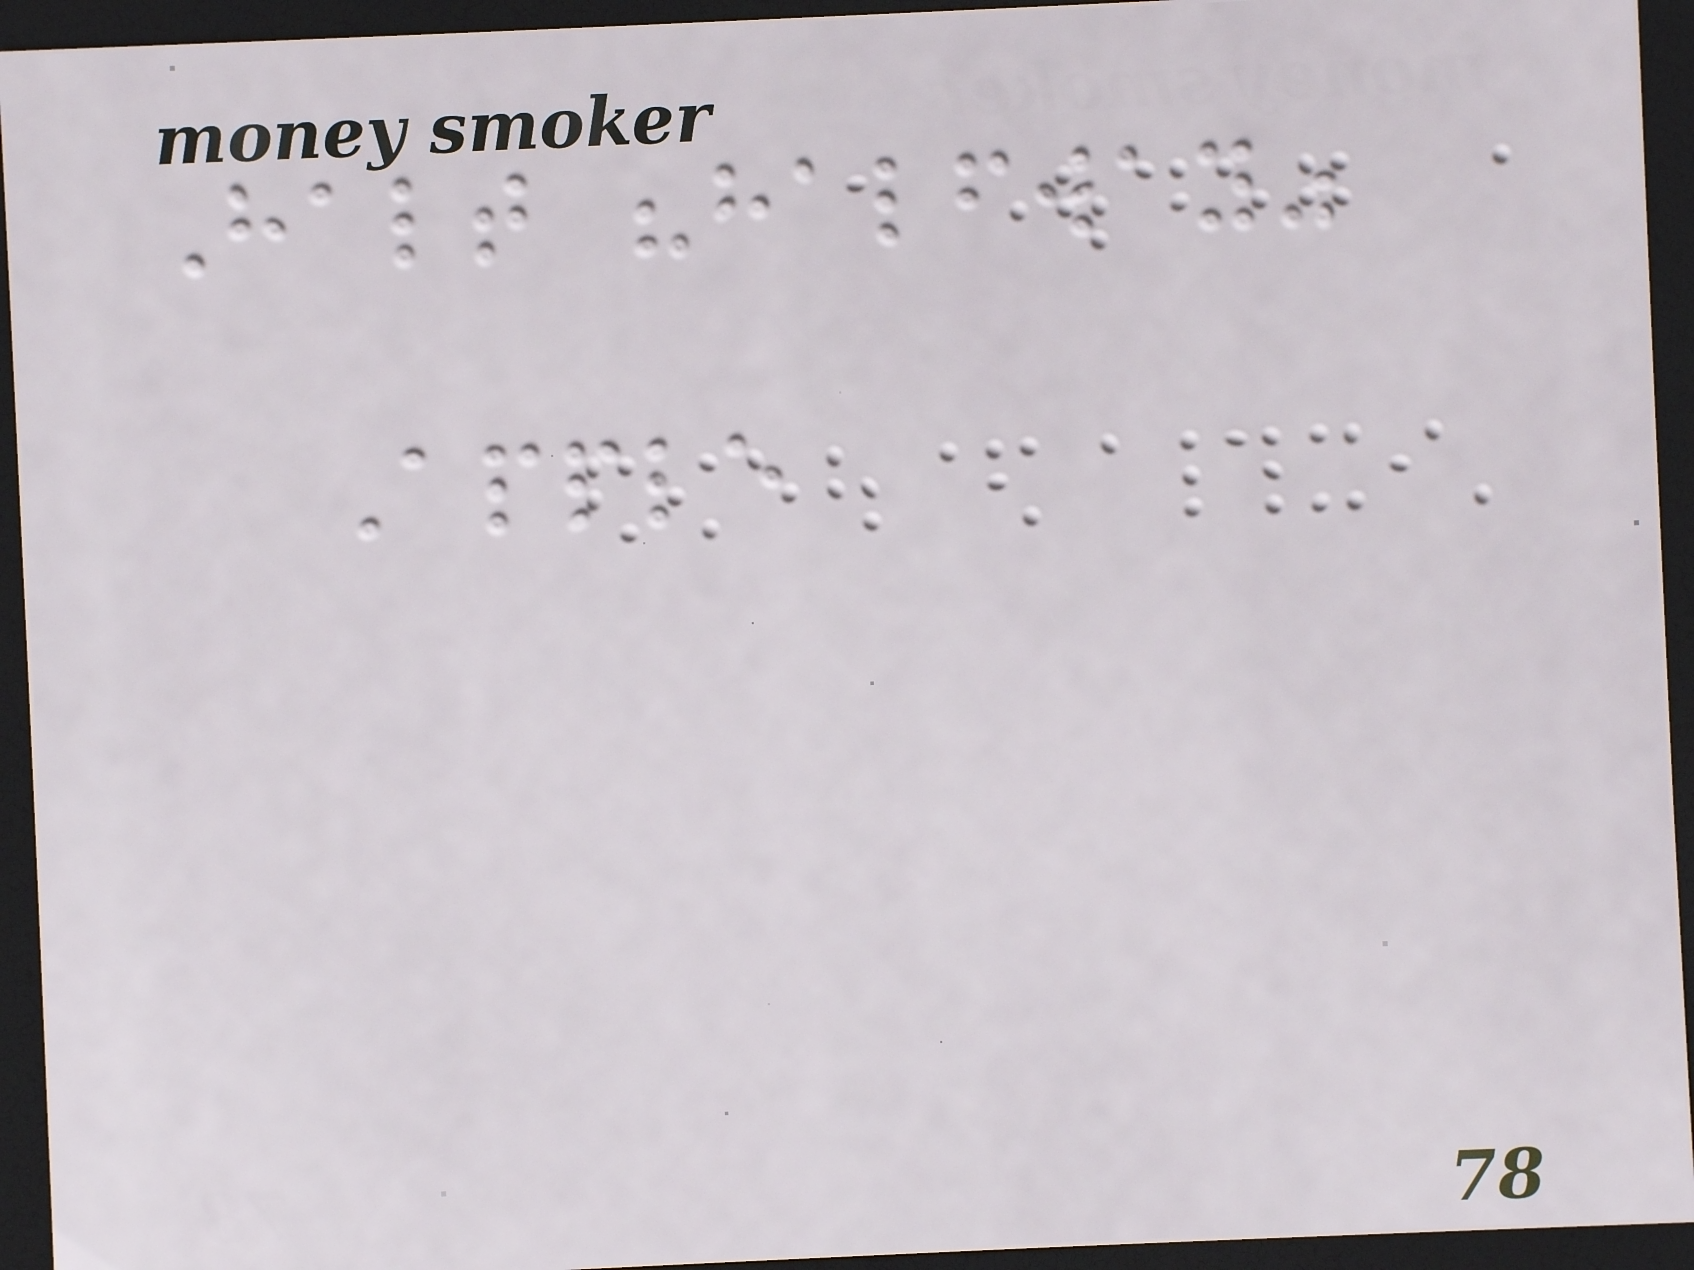Halt "halfway"
Apple
